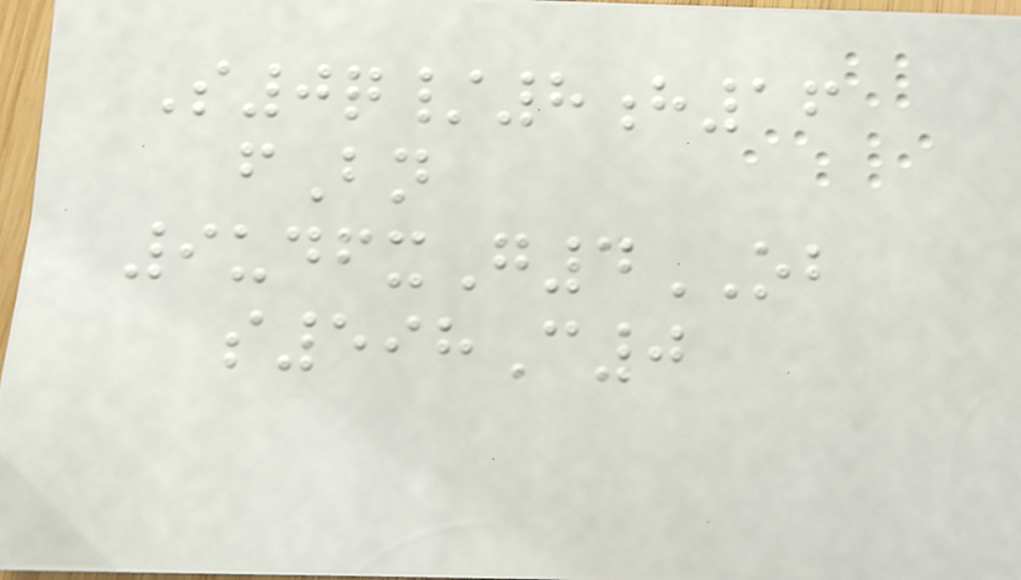S0q/8h16
fBn
9udfxG4OB
s598C0
